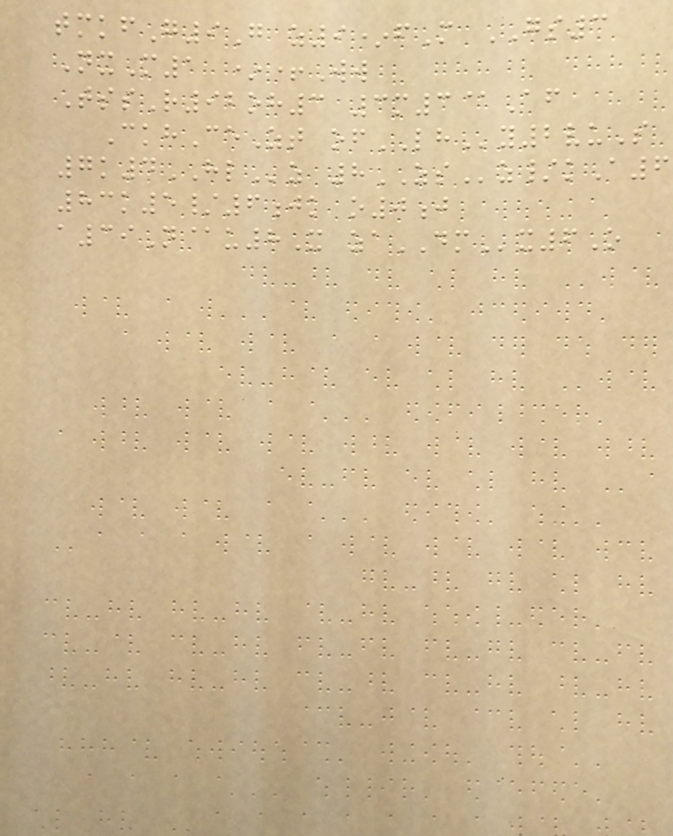tmkfG9G z9*fM GS3
NxM1 *+Ww
TssR92oh3 3m3@Af
CkhCeZt ofLHy2vuS
7k4HLz 8ZSz/kA6
83k5/6jk o0j
a39N@u8X zaDMx6O
